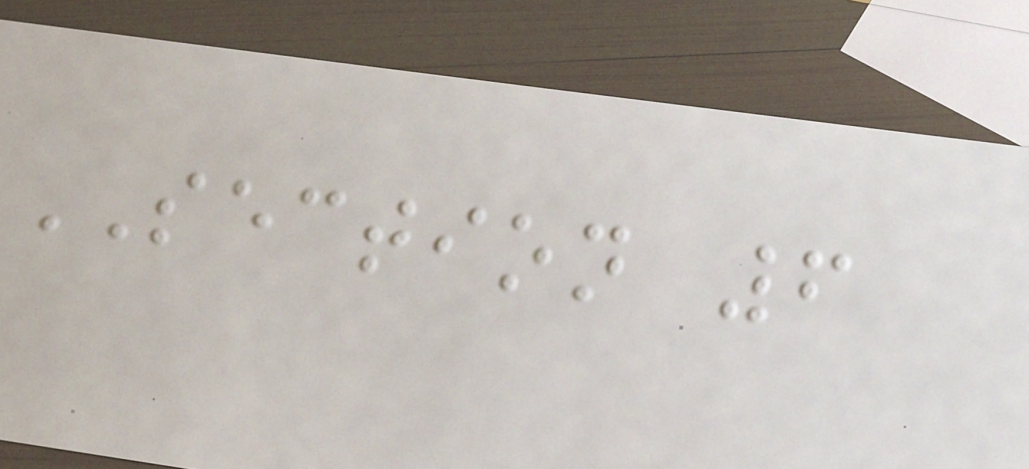SECTION 6
